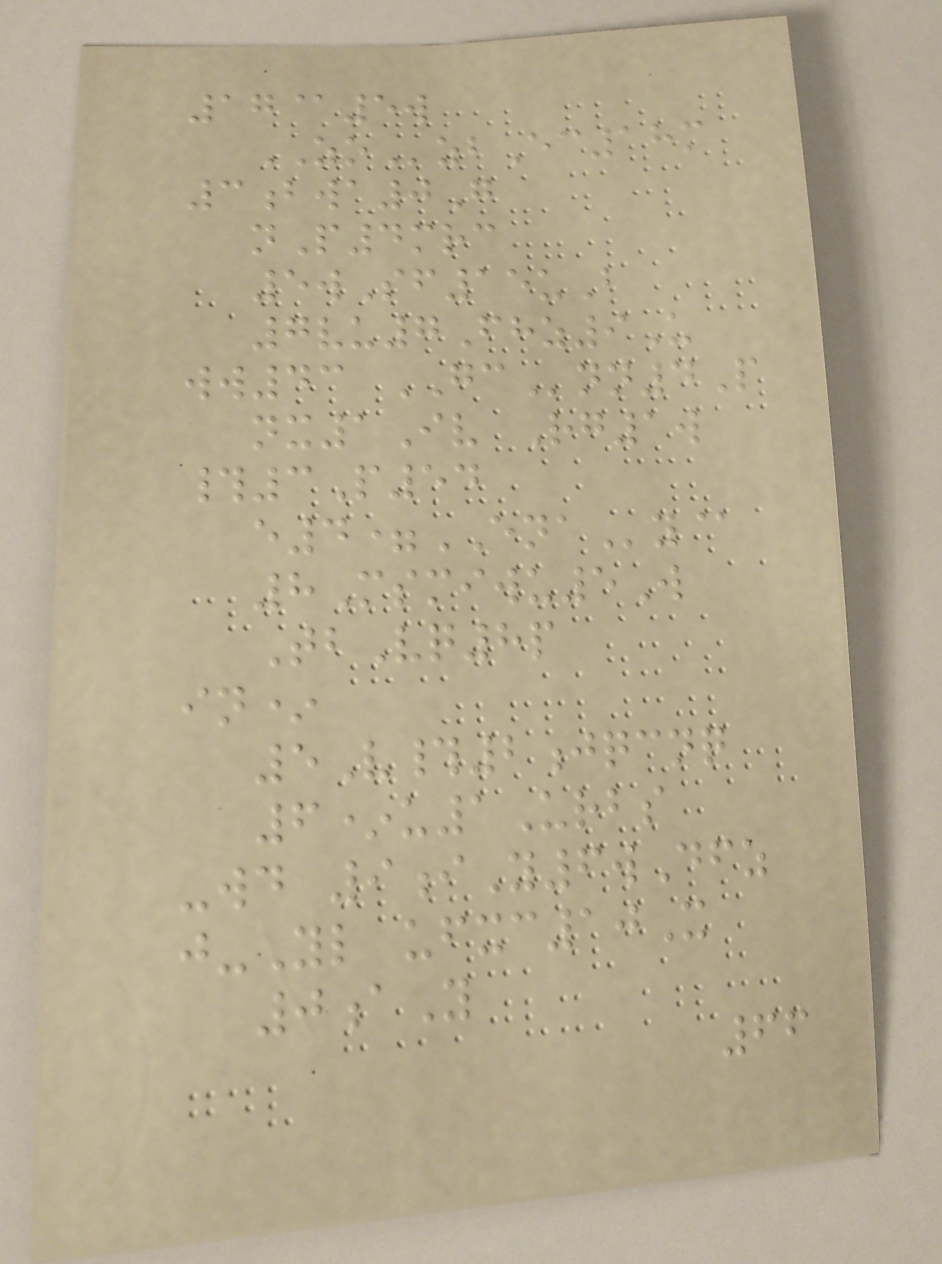17@5w
ZOzbEc18m
3bwa0G
nP4mrc
5wSf15uB
7vu7Fhz9U
ww43 GCnn4P
nx1Iv Rg1w
#3P54
e4=ENAy@
8Msmiwu5W
TbVq8p
in*
5V#2jqcnq
6*u1Urbs
-wd 9iY6wDfz
j-Yl ufxc10X
0aY
66
